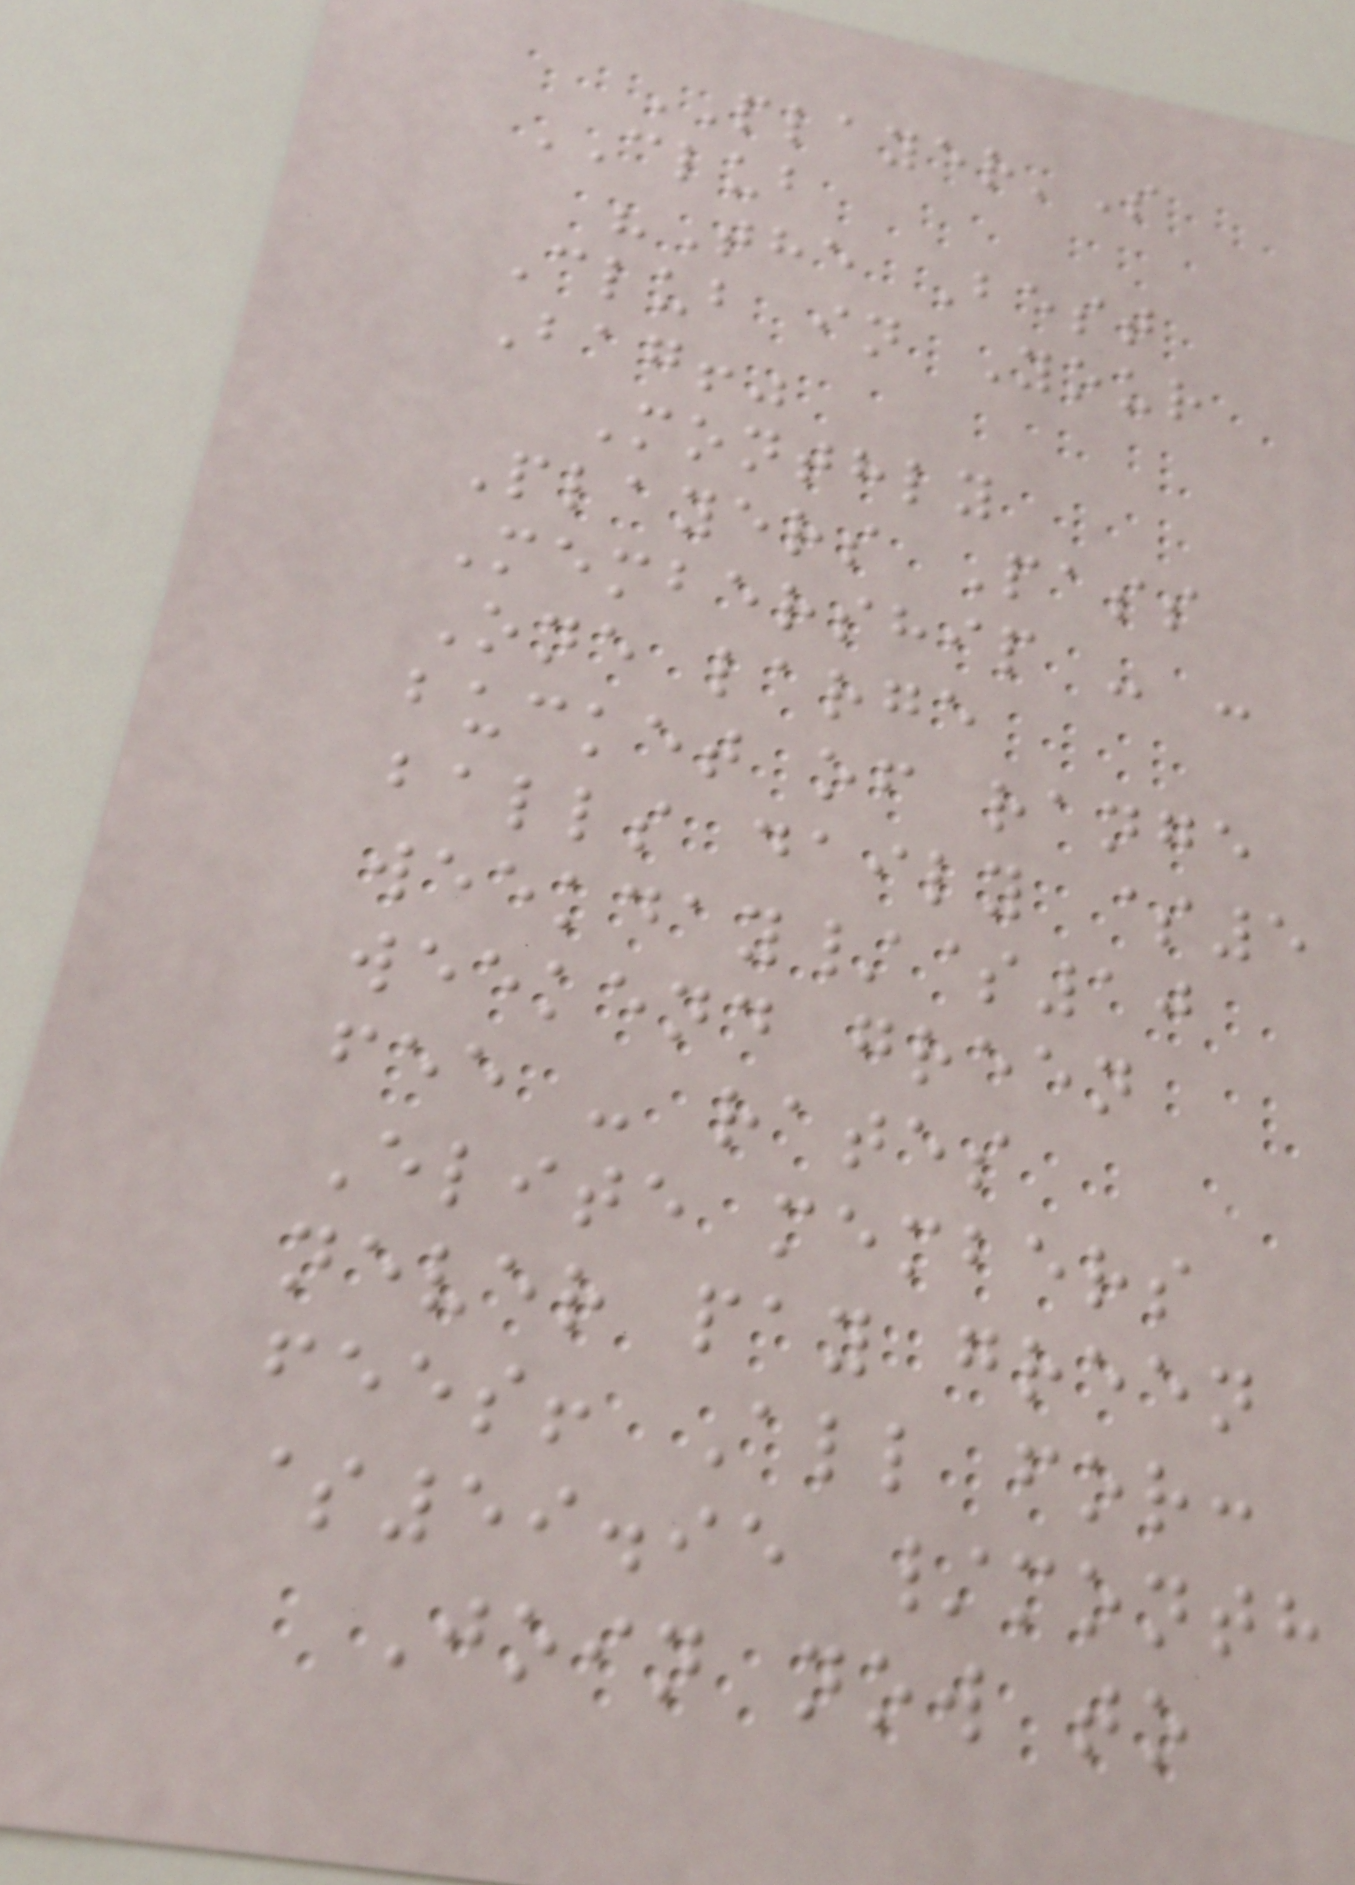PLAYER'S
CLUB
"The Best
Club in Your
Bag!"
Monthly
Players Pass
Membership - -
One large
bucket of range
balls daily $5
weekday/$10
weekend green
fee - rates
Elite members
never pay green
fees! All for:
$59.95 /month
Join now to
